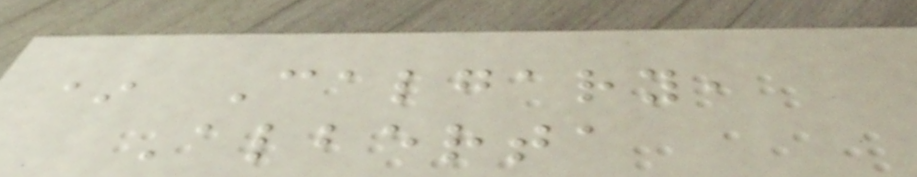* Calgary,
Alberta
